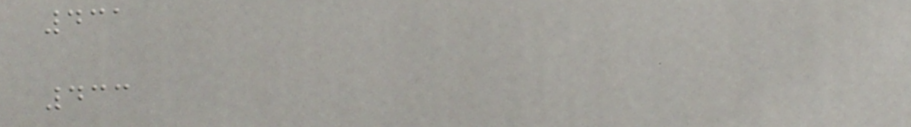431
433
